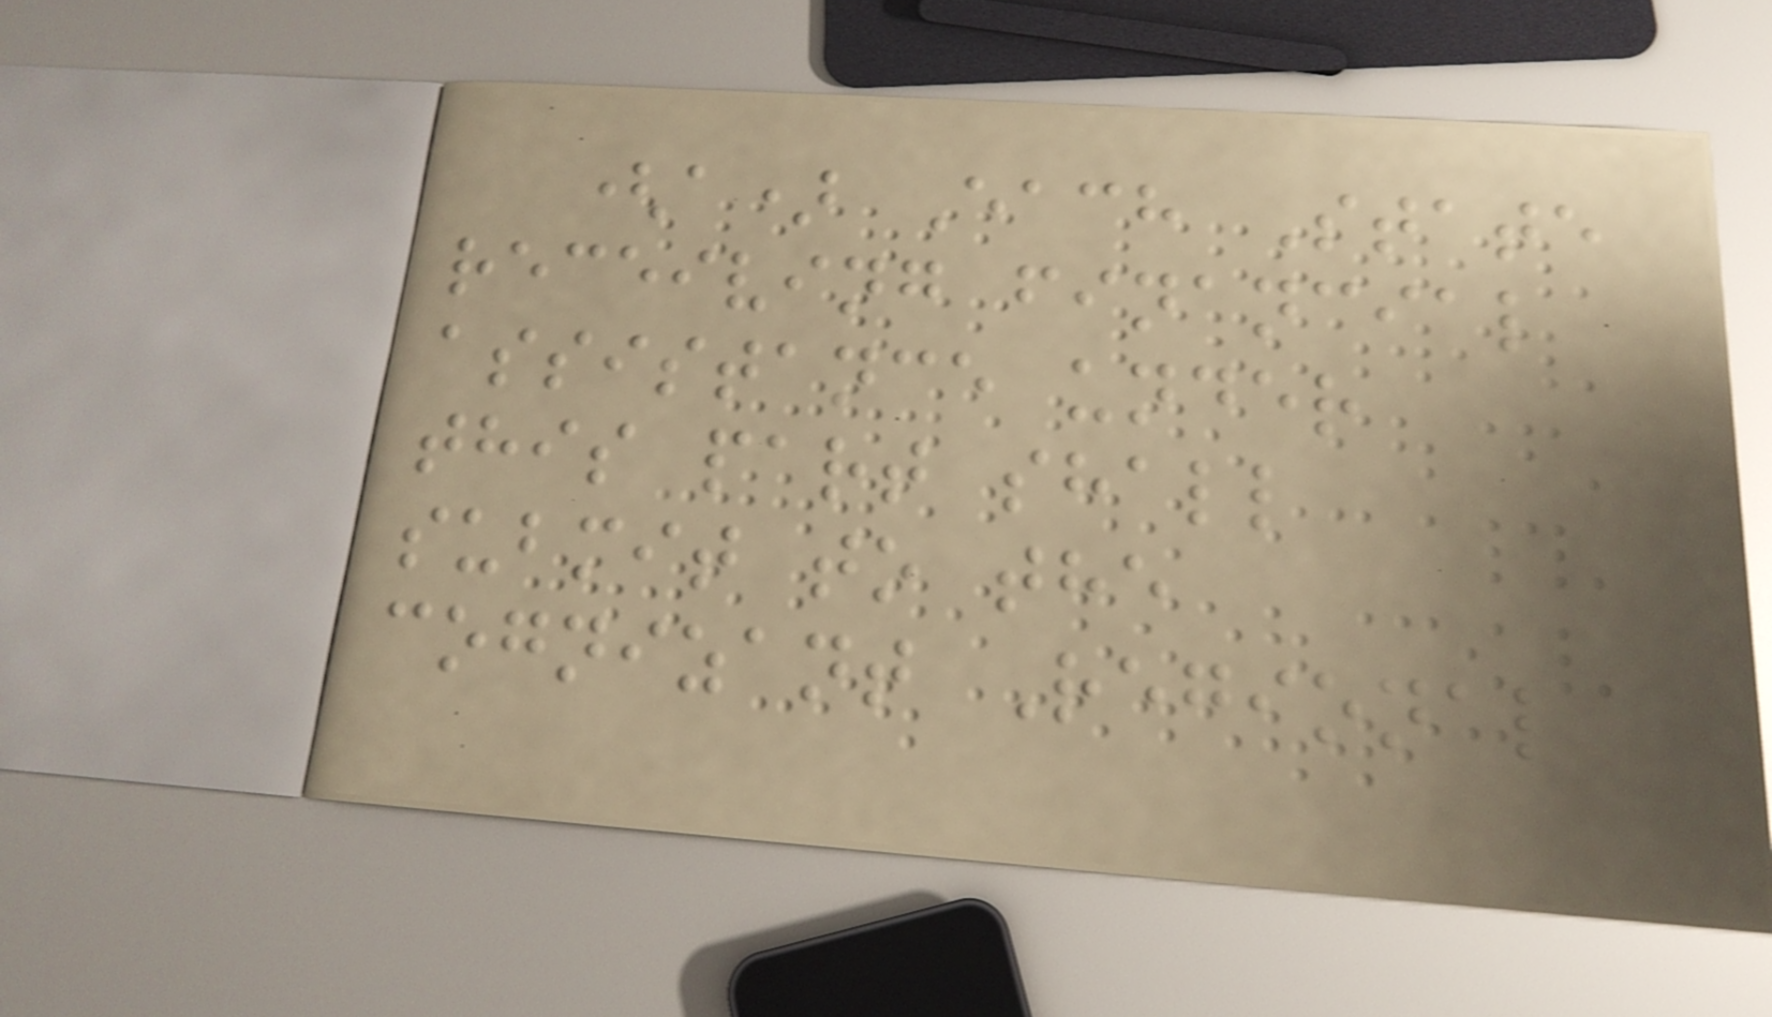(a) Each State
receiving financial
assistance under
this part shall
submit to the
cognizant Regional
